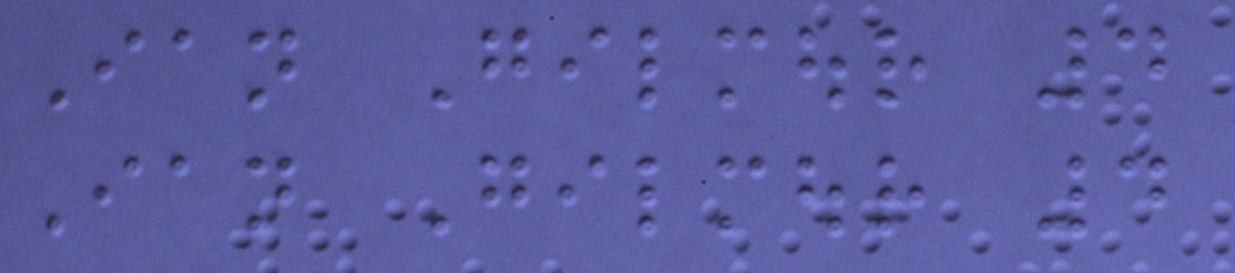Ian Gilmour 4
Ian Gilmour 4
